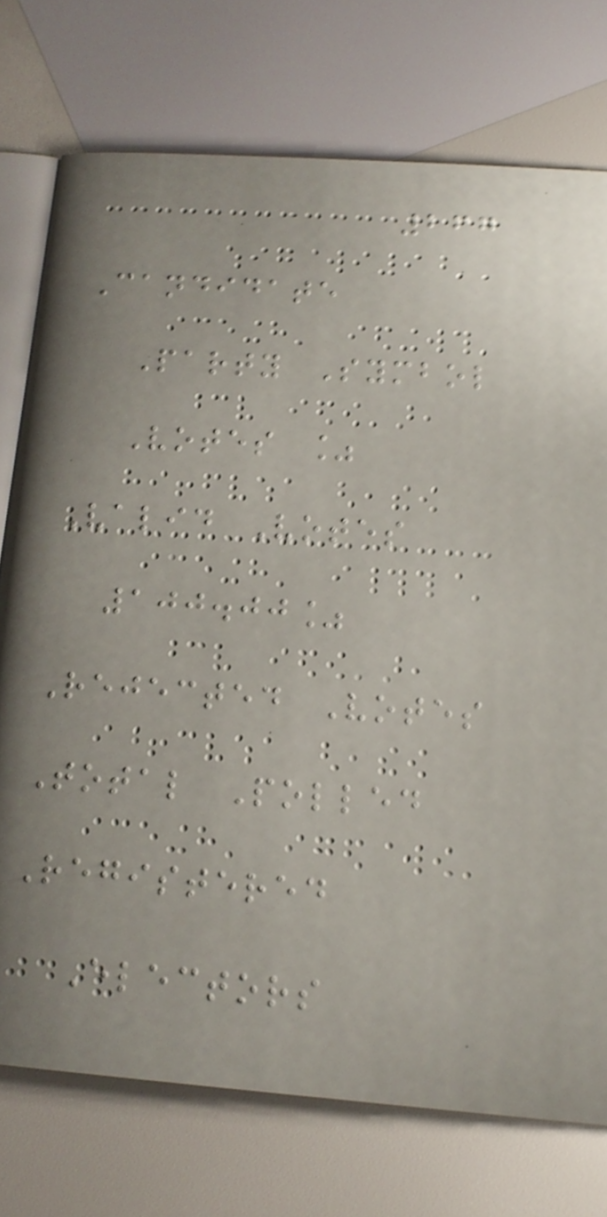267
Candidate
Party Symbol
Votes %
Valid Votes
100.00%
Rejected Votes
Total Polled
Registered
Electors
